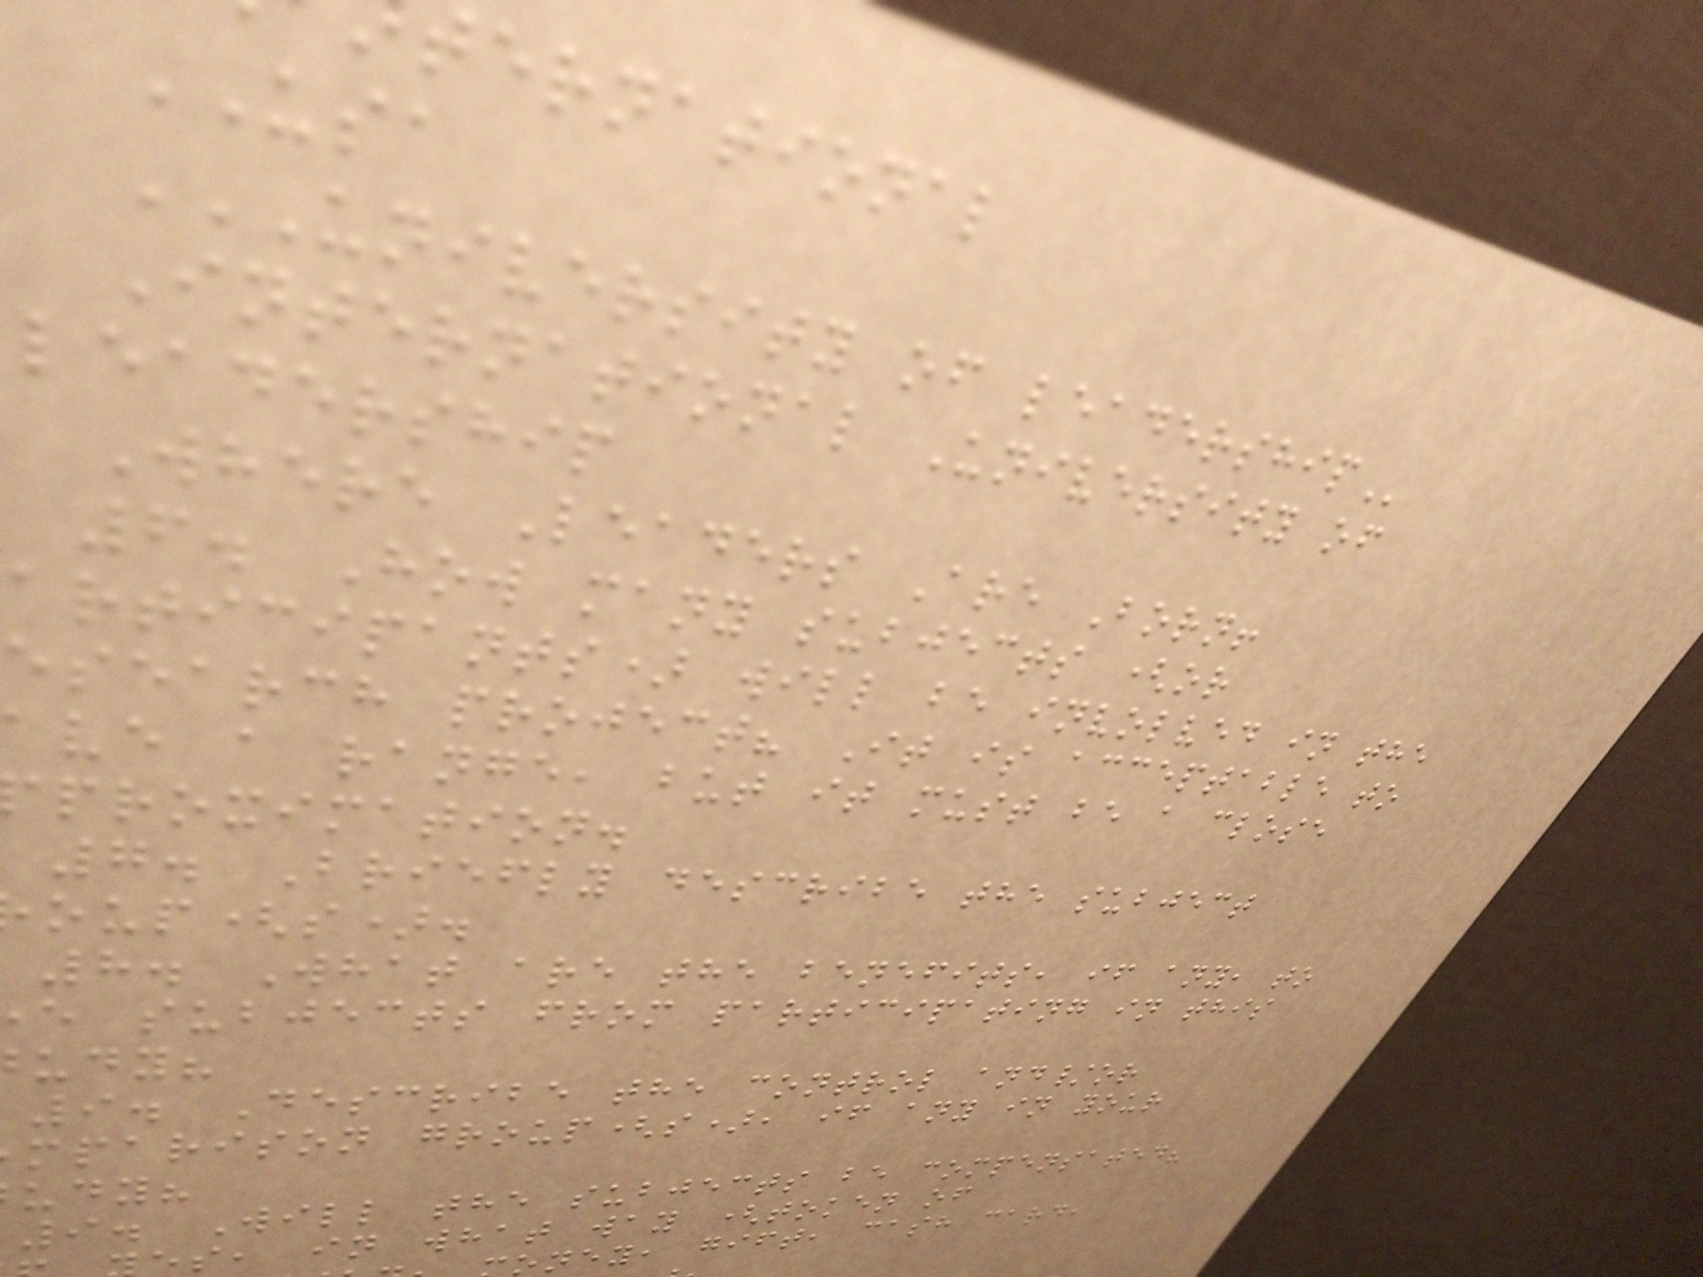ternational
USA
UNIVERSITY OF LEADERSHIP
International University of
leadership
Where Leaders Are Born!
6. How many subjects (or
articipants) will be involved in the
esearch project? It is acceptable to
ave a range, but it must be a close
proximation.
7. Briefly describe the subject
oup(s).
8. What are the benefits, if any, to
e subjects from participating in this
udy?
9. Describe the control and/or
mparison group(s), if any in your
udy?
9. Will the subjects be compensated?
s, in what way (token of
ney, gift, cash card,
